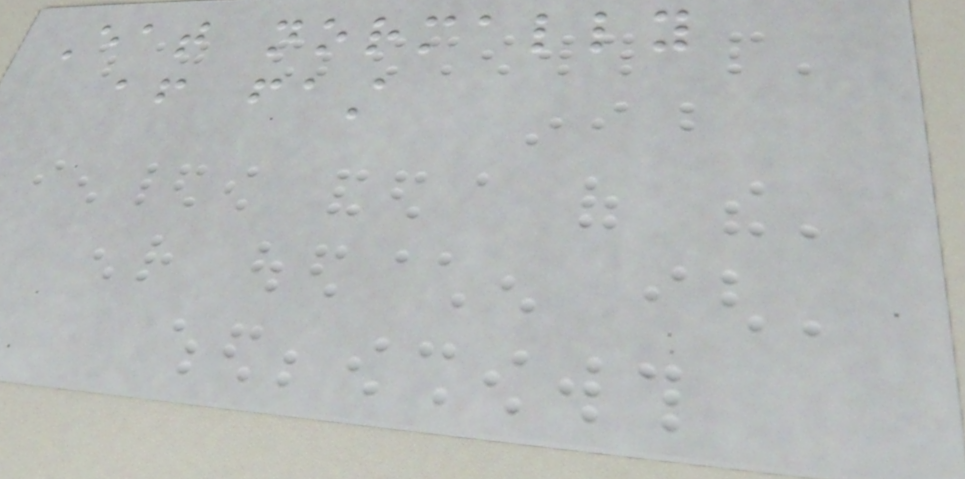Eat normally
after fast
